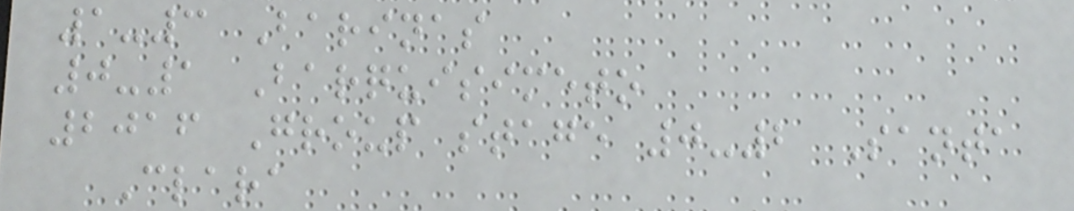1-3 Barinas
0-1 Barquisimeto
2016 Group stage 0-2 Santa
Clara
